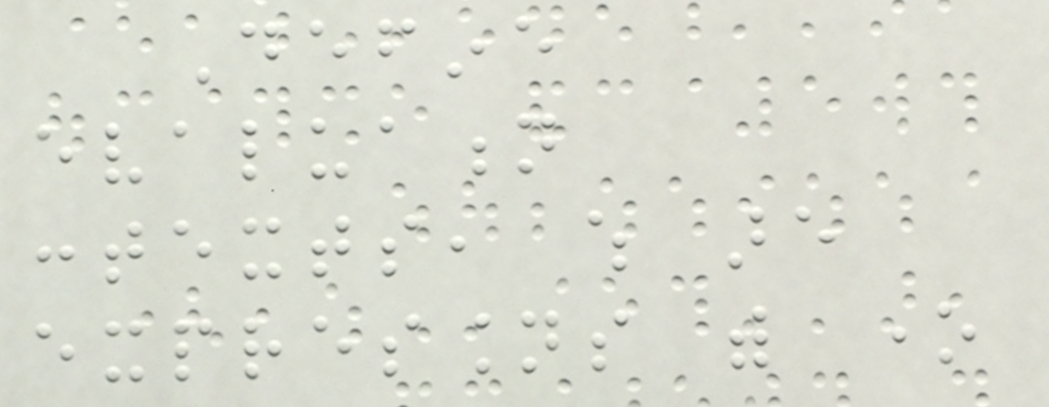Define
evaluation
contexts, which are
expressions with one
